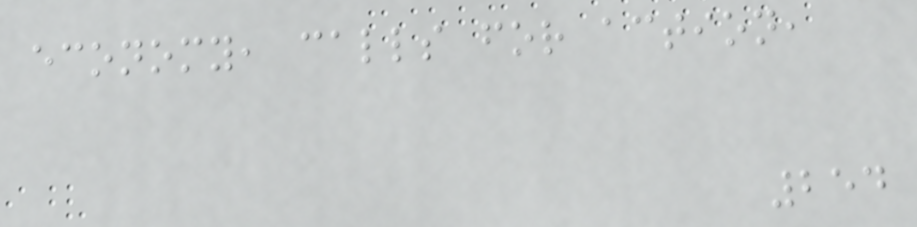economy, calls for action,
254
